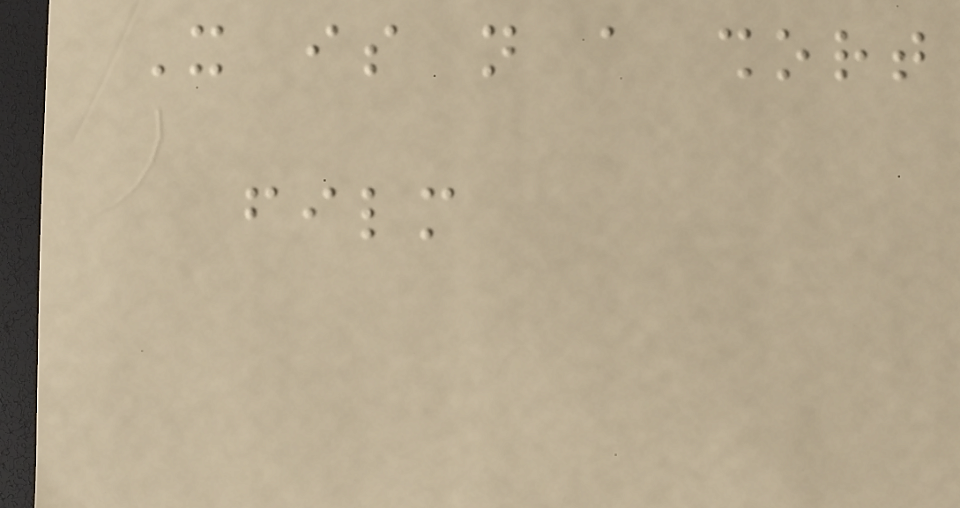It is not a short
film
